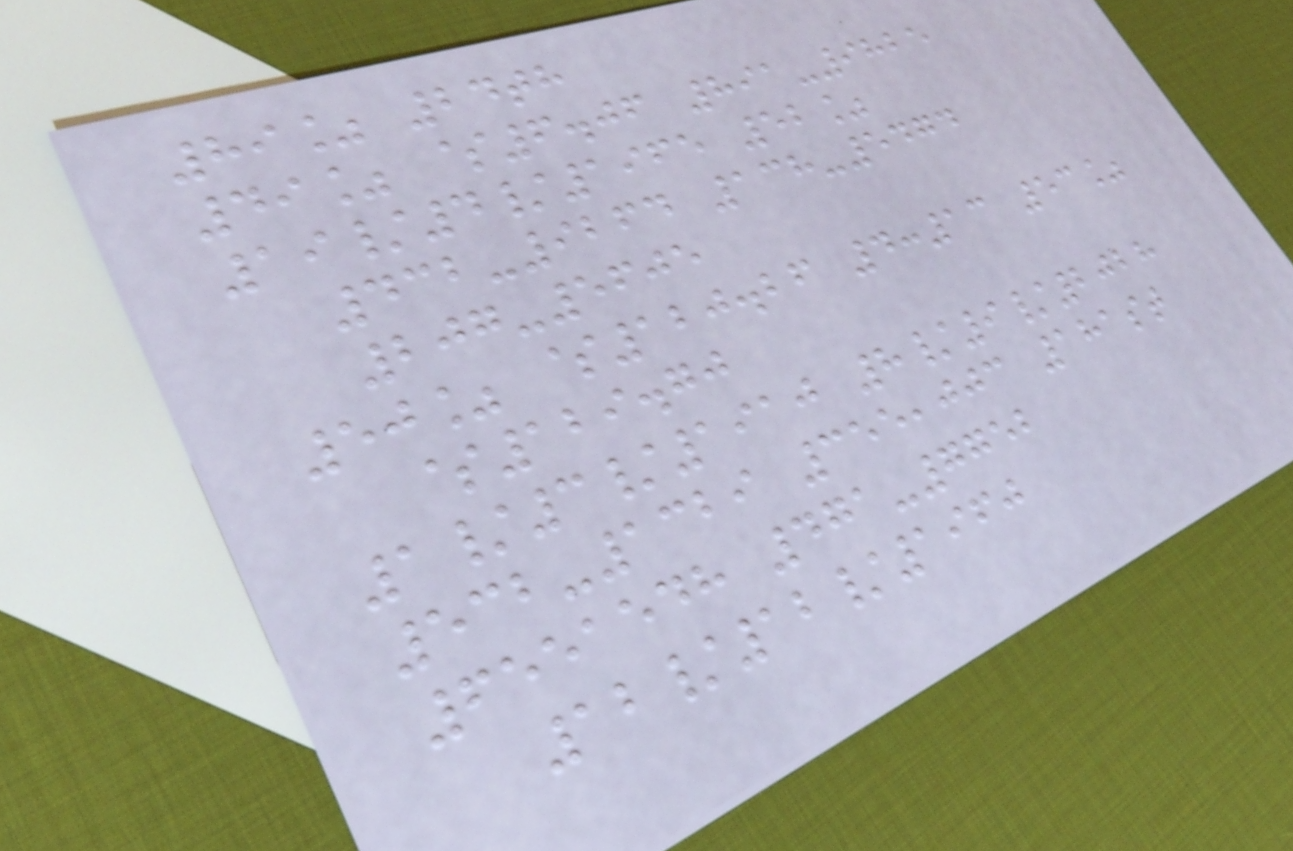89% 24th
49% $6.06 891-9825
19/4/1965 52%
432-9264 138-5474
207-5605
50% $120.26 4:13 53%
$129.70
1/3/1910 8/9/2028
532-1329 355,003 181st
6551548 471-7752
12/12/1960
